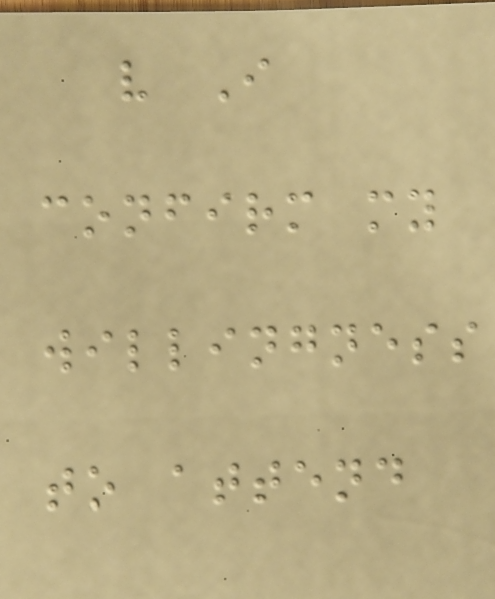v I
confirm my
willingness
to attend
